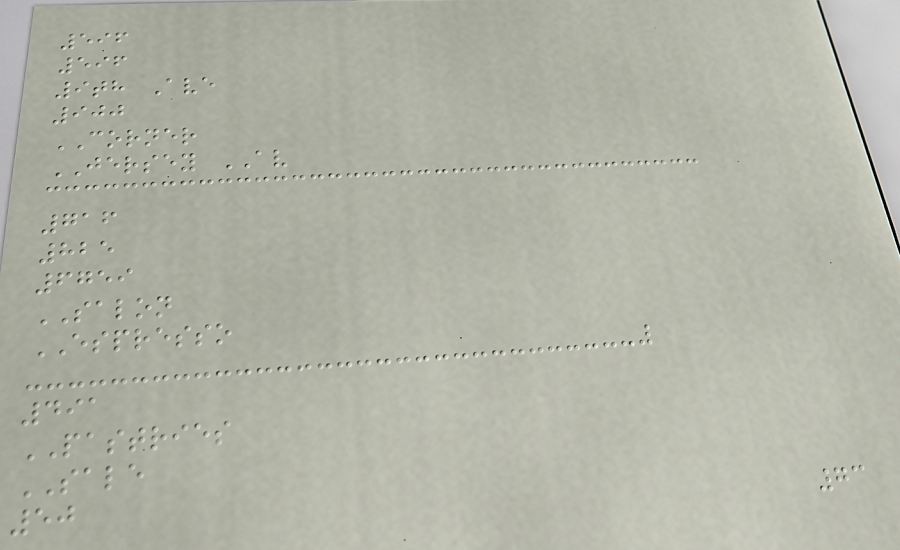596
596
9th Ave
900
CORNER
JERSEY AV
716
825
6759
SALON
ESPRESSO
491
PASTRIES
SALE
50
73
